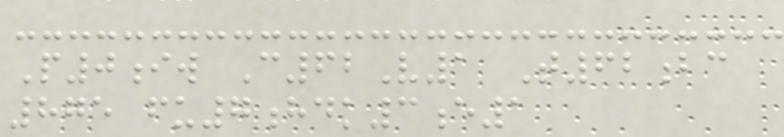P0iw C62V1 T62bc
875 fu7hdk3e1
